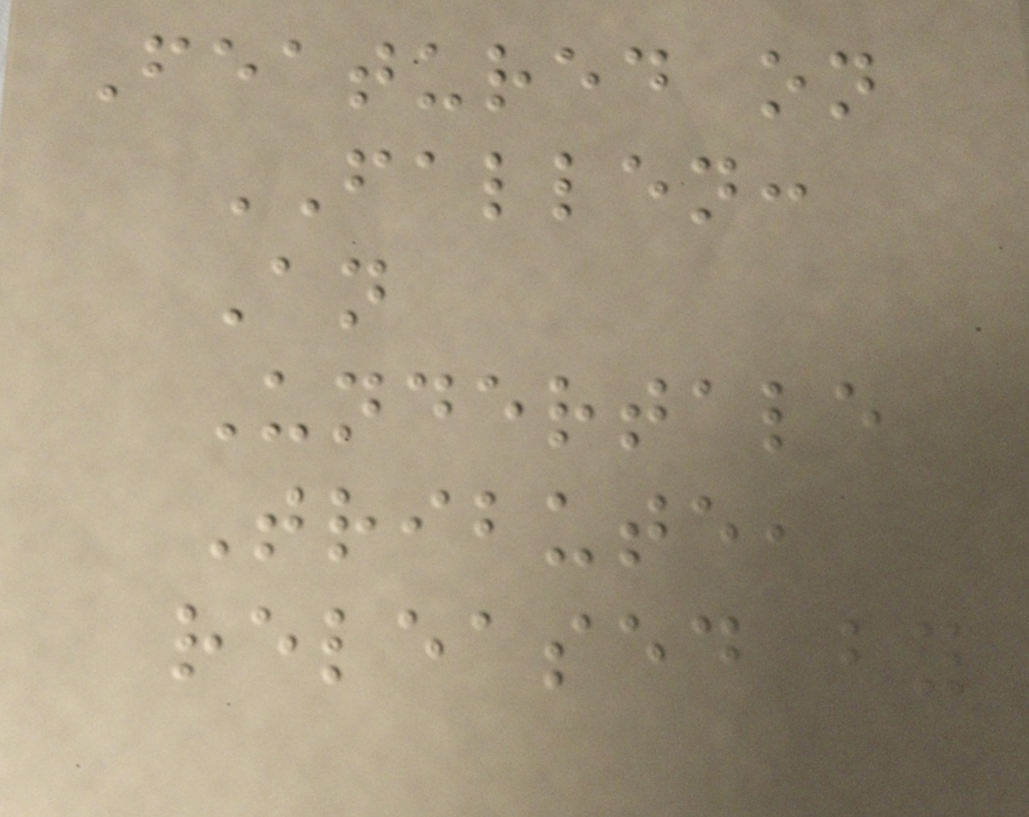Featured on
FALLEN:
An
Undertale
Tribute,
released by
